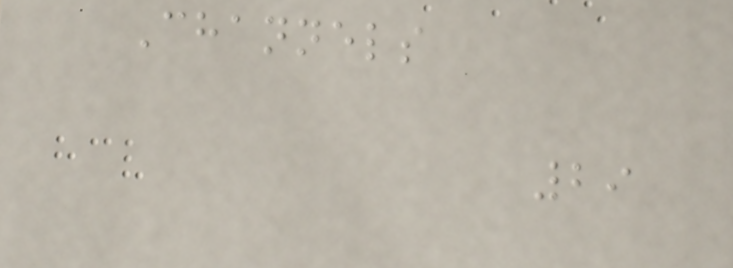Channels
29
